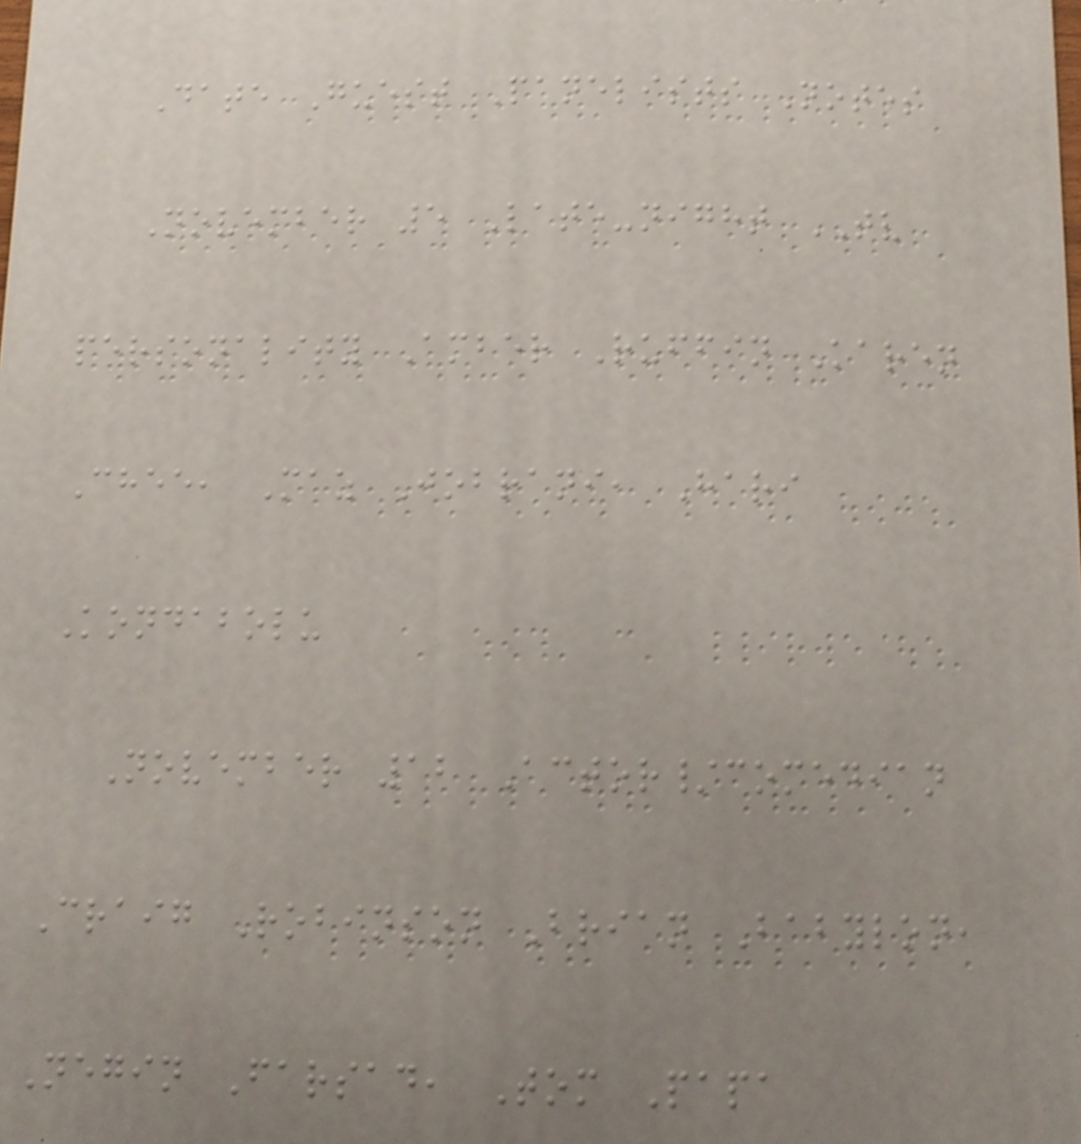Date Guest Panelists Notes
November 5 Late-night TV
personality Amber Ruffin Karen
Chee, Maz Jobrani, Hari
Kondabolu
November 12 Actor/comedian
Craig Robinson Brian Babylon,
Negin Farsad, Tom Papa
